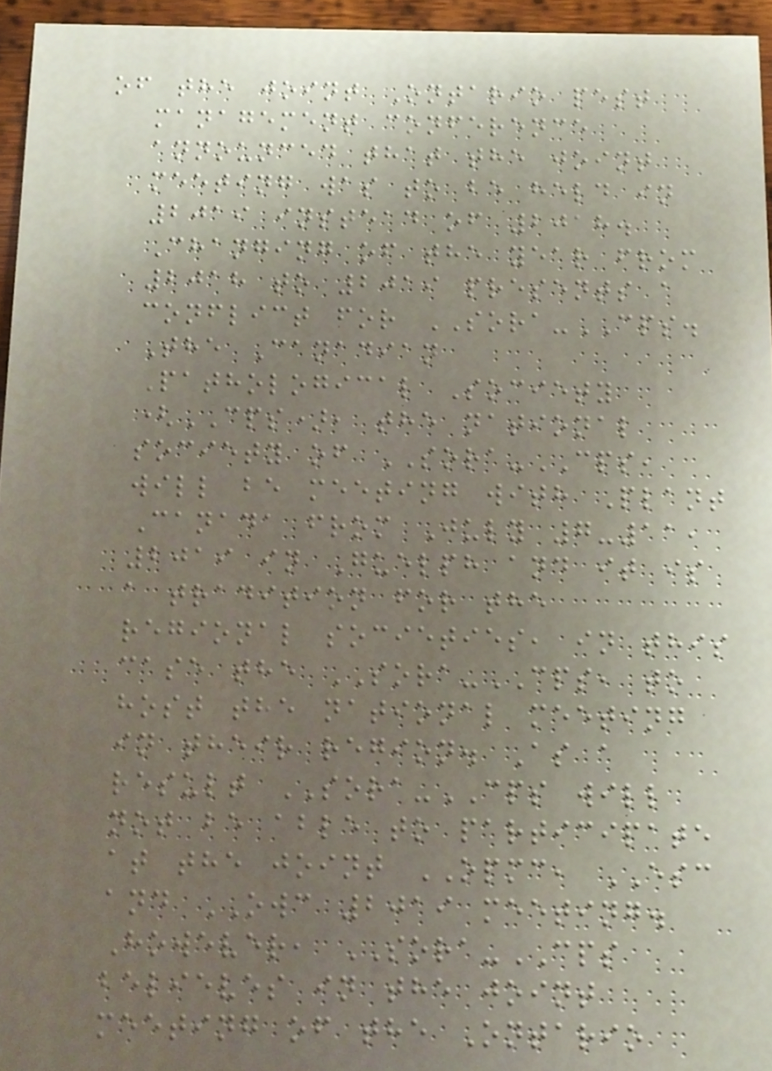of the joint Ontario pest
management conference
announced that the joint
meeting was to be held in
2019 instead of 2018.
Changing of the year from
2018 to 2019 presents a
conflict for SORA-CPS.
The Canadian
Pathological Society
(CPS), the national
society of SORA-CPS,
will be meeting with Plant
Canada from July 7-11,
2019 in Guelph and it is
a tradition for the
regional societies, in this
case the SORA-CPS, to
host the national meeting
in their region. As a
result SORA-CPS will
not be able to participate
at the joint OPMC, ESC
and OWC 2019 meeting.
However, SORA-CPS
believes in the joint
meeting of the Ontario
